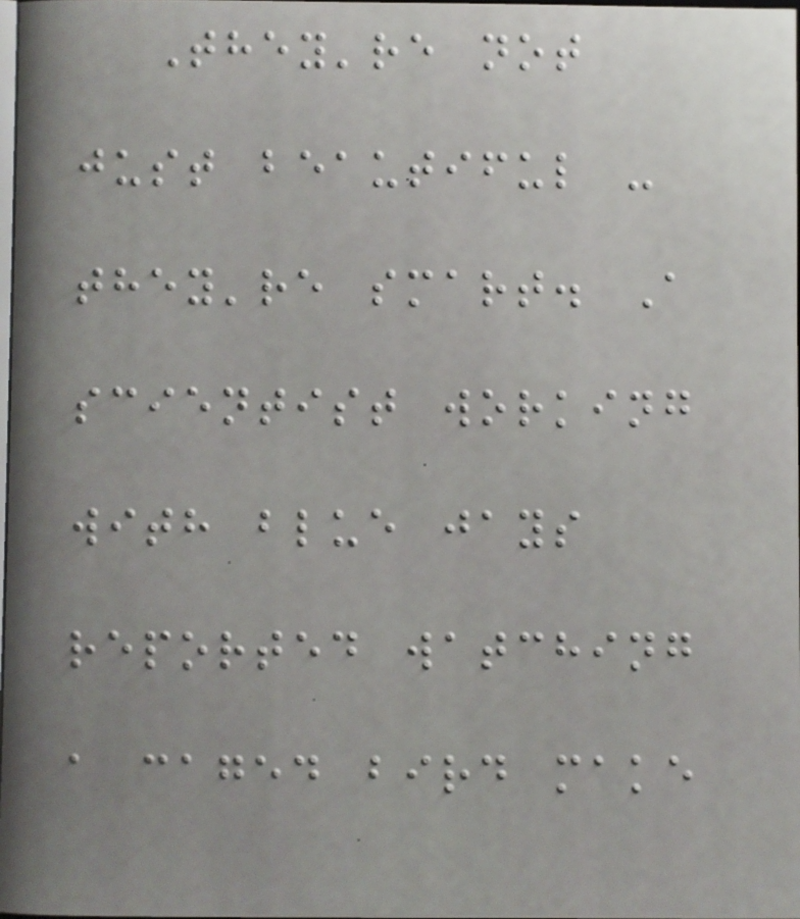They're not
just beautiful -
they're smart. A
scientist working
with blue jays
reported watching
a caged bird make
